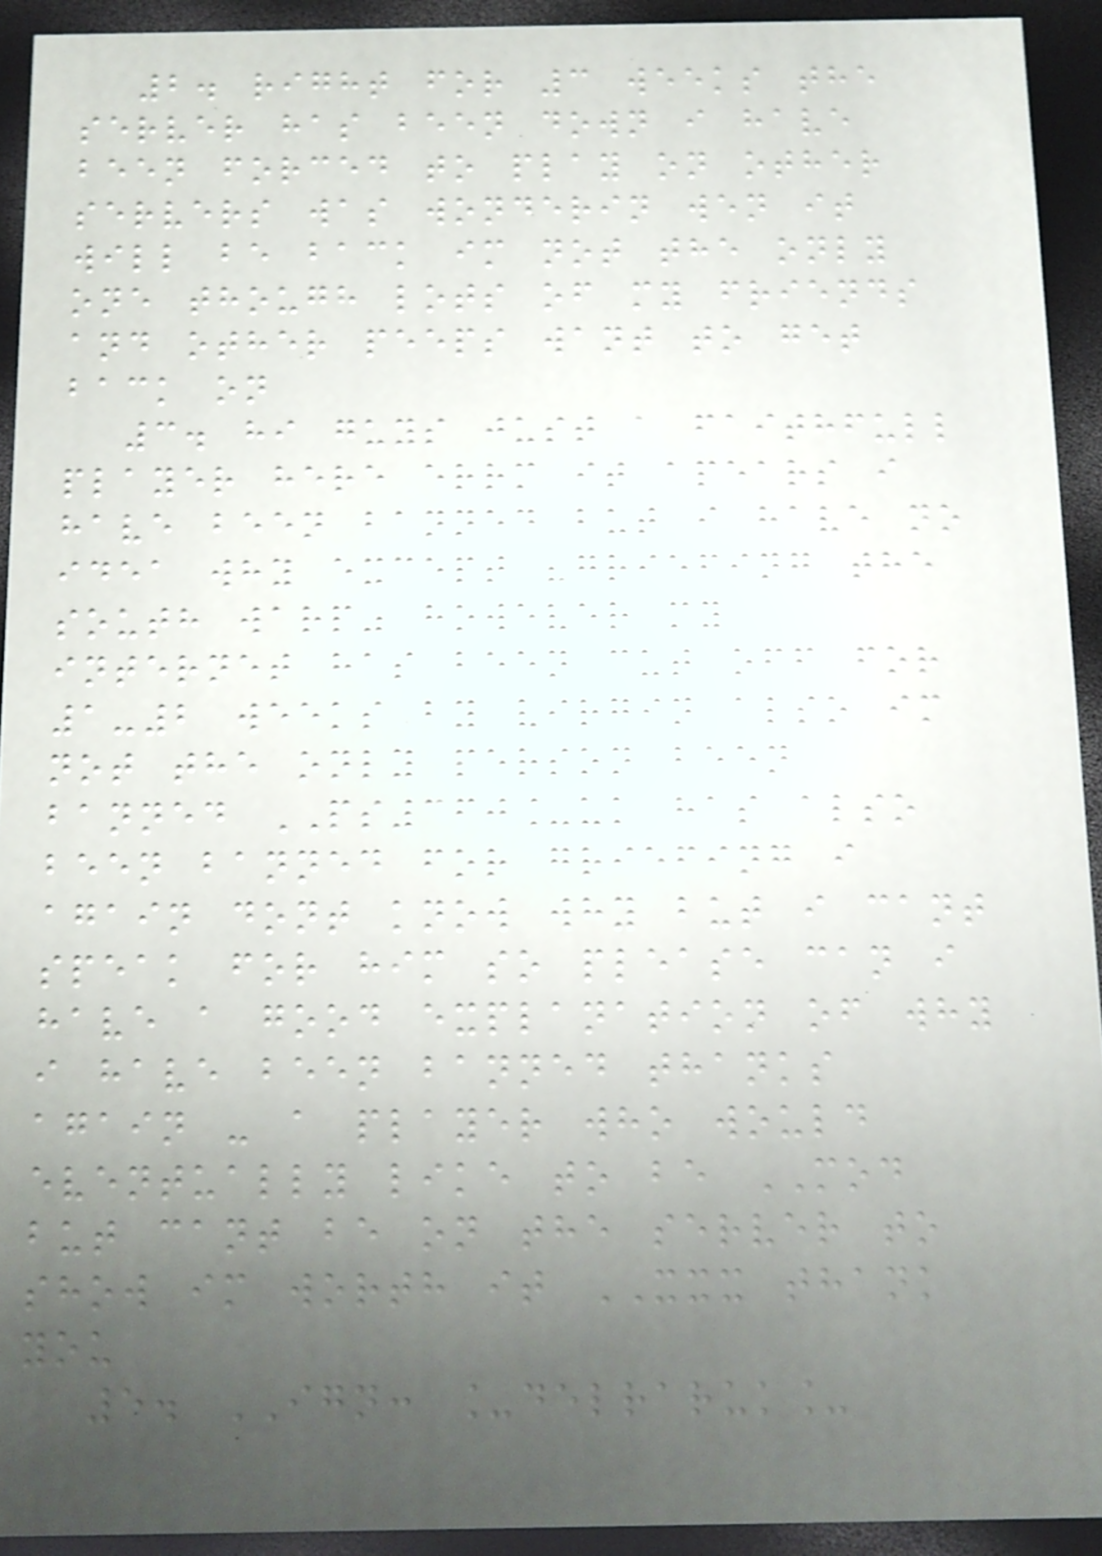2. right for 3 weeks the
server has been down i have
been forced to play on other
servers was wonderin wen it
will be back im not the only
one though lots of my friends
and other peeps want to get
back on
3. hi guys just a faithfull
player here errm it apears i
have been banned but i have no
idea why except "griefing the
south warp" however my
internet has been cut off for
1-2 weeks by virgin also im
not the only person been
banned PS360_uk has also
been banned for griefing i
again dont know why but i cant
speak for him so please can i
have a good explanation of why
i have been banned thanks
again - a player who would
eventually like to be MOD
but cant be on the server to
show im worth it XXX thank
you
5. IGN: _delraruk_
